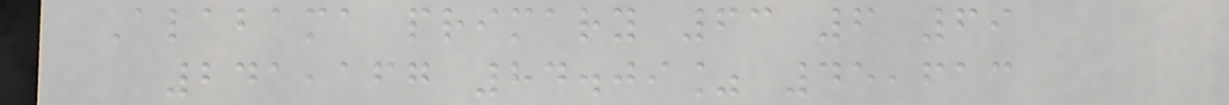Alabama primary 63 6 69
241,167 84.09% 45,613
